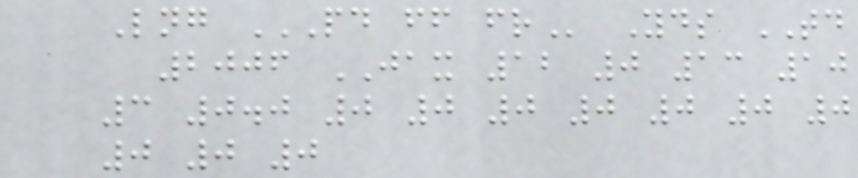Lng PD FF FR Yds TD
2006 JAX 12 0 13 10
3 0.0 0 0 0 0 0 0 0
0 0 0
